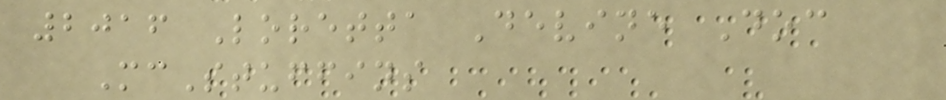2016 Loretta Devine Doc
McStuffins
